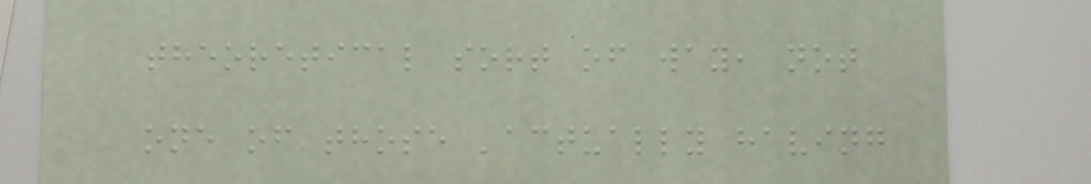theoretical sort of way, not
one of those 'actually having
